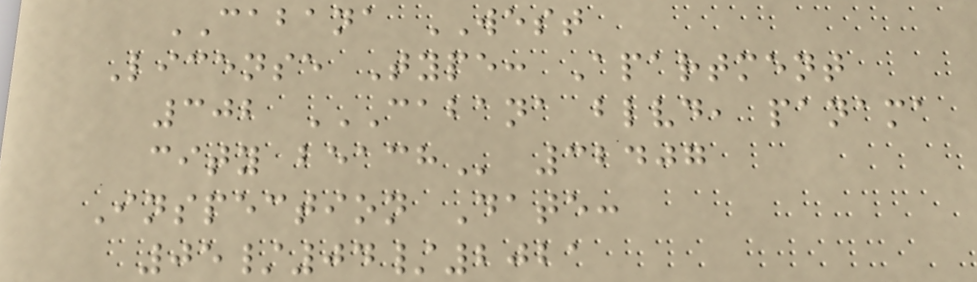CABANA WEST
License Type: Apartment
302 CABANA BLVD, PANAMA
CITY BEACH 32407
Inspection Date:
05/04/2021
